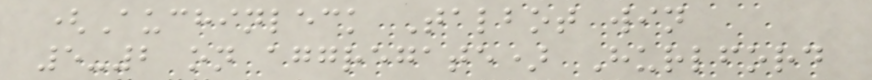(Auchinleck Talbot win
5-2 on aggregate) Hurlford
